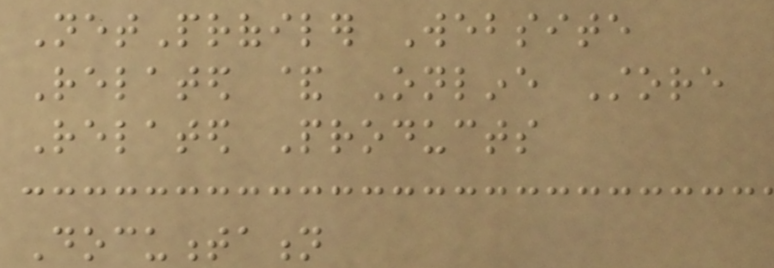NetProfiler Website
Related & Online Store
Related Products
Documentation
